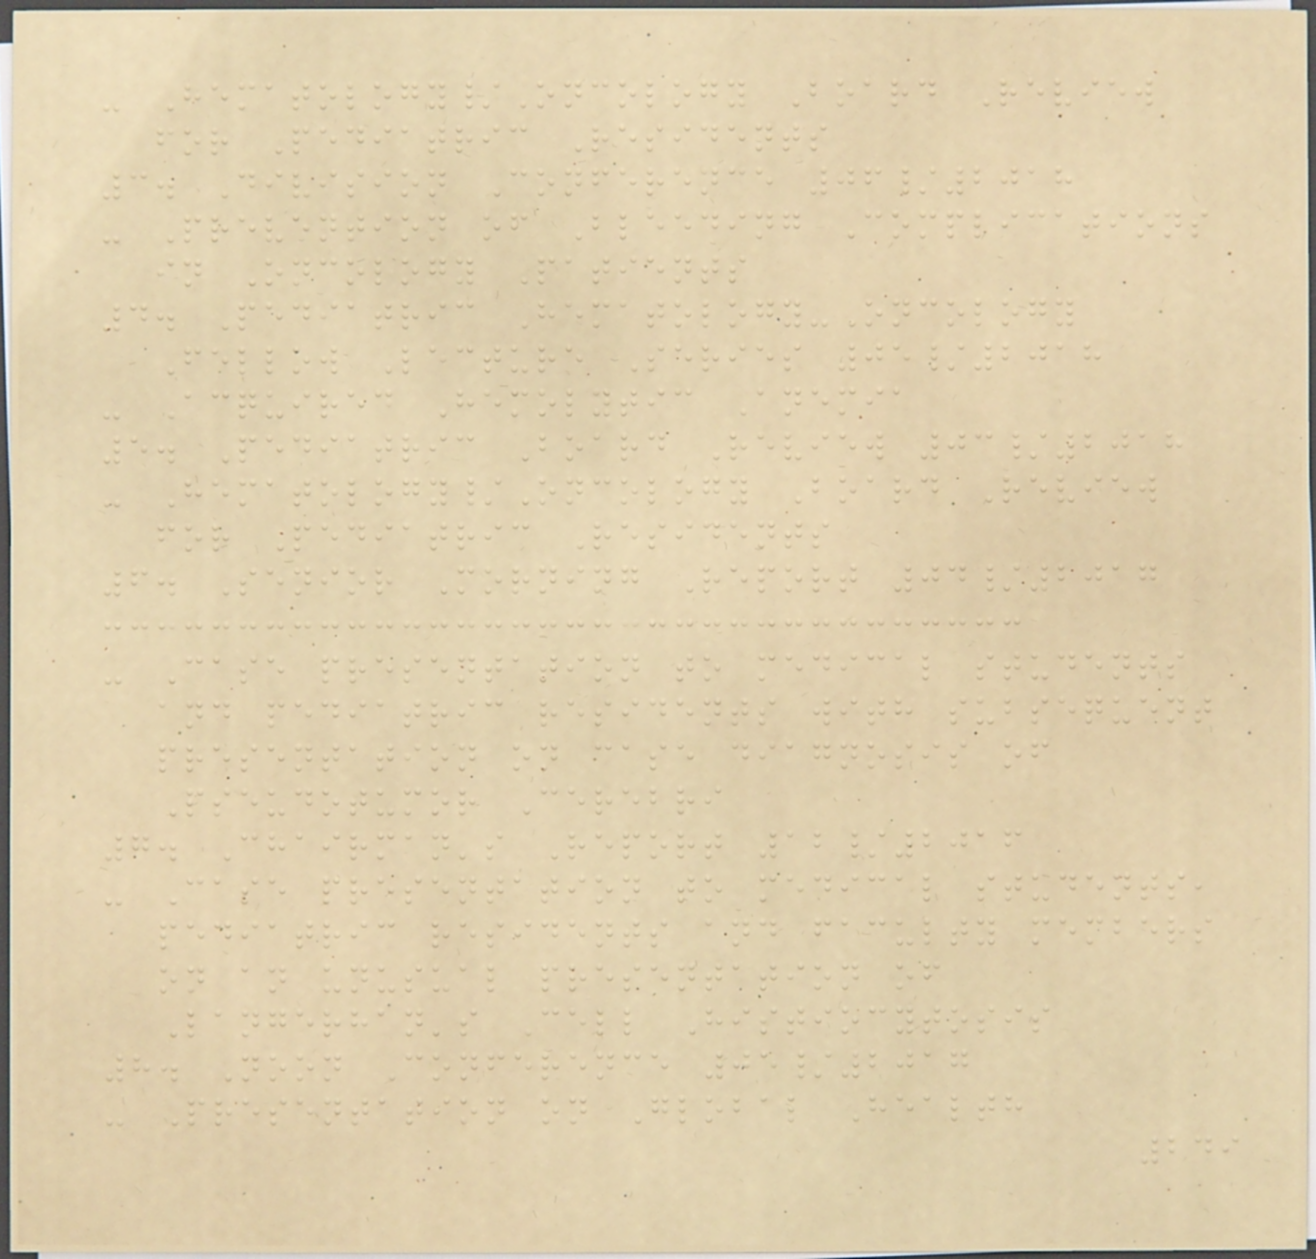- Hematology/Oncology Board Review
for Pediatric Residents
3. Division Conference 06/2018
- Prevention of Bleeding Complications
in Oncology Patients
4. Pediatric Hematology-Oncology
Fellow Lecture Series 05/2018
- Acquired Hemolytic Anemia
5. Pediatric Board Review 03/2018
- Hematology/Oncology Board Review
for Pediatric Residents
6. Senior Morning Report 04/2017
- Case presentation to medical students
and pediatric residents with subsequent
presentation on case diagnosis of
Pseudotumor Cerebri
7. Chairman's Report 12/2016
- Case presentation to medical students,
pediatric residents and faculty members
on an unusual presentation of
Langerhan's Cell Histiocytosis
8. Noon Conference 05/2017
- Presentation on Global Health
249
